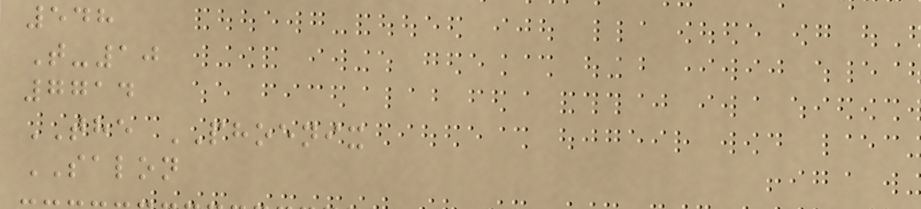548
T-10
7714
THE PHOENIX
SALON
